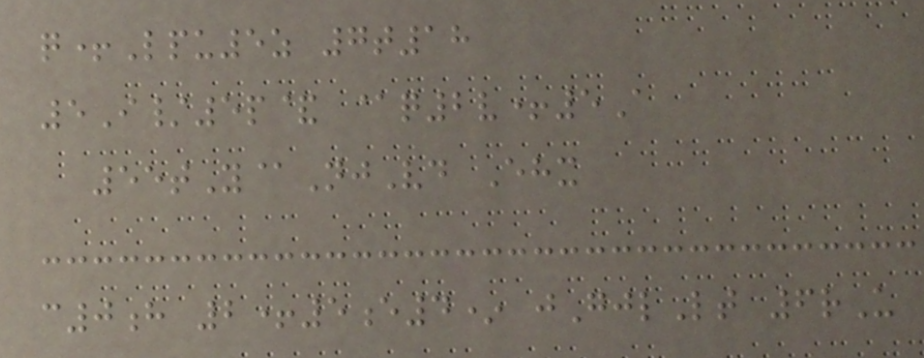q+Lpu5z 7t18
5I/5p& @q2v+5A
55tY@NjVd Ehx
c0h 2+5e4* jGjlLt 6rU
